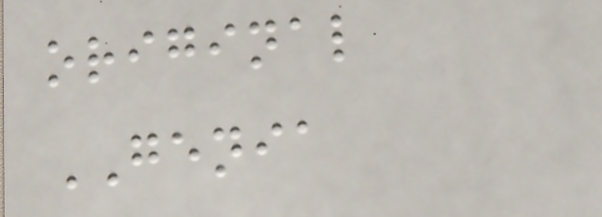original
GENIA
